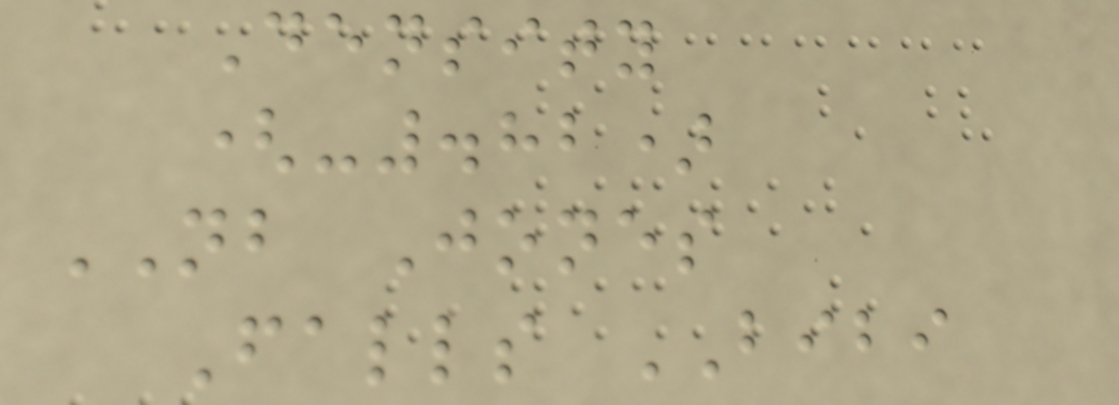Density
(-.82)
NB Jones
Falls BIBI
